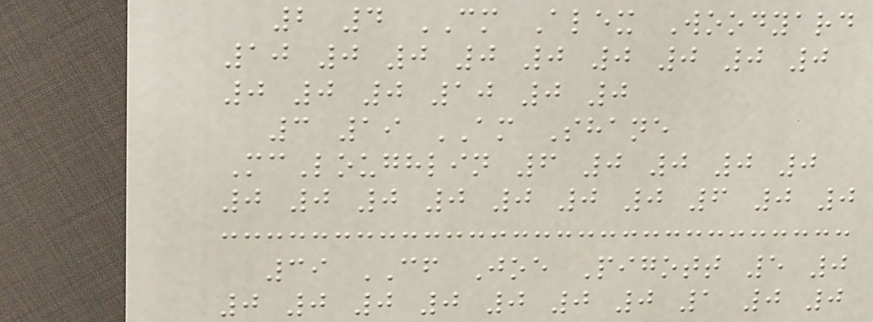2 4 CM Alex Woodyard
10 0 0 0 0 0 0 0 0
0 0 0 10 0 0
3 19 AM Shane
McLoughlin 6 0 0 0 0
0 0 0 0 0 0 0 6 0 0
39 CF Joe Pigott 5 0
0 0 0 0 0 0 0 1 0 0
